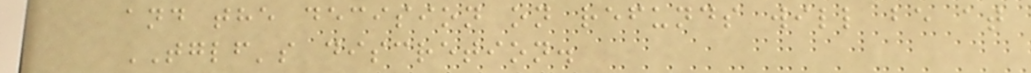and the decision on refunds will be at
TGLF's discretion.
